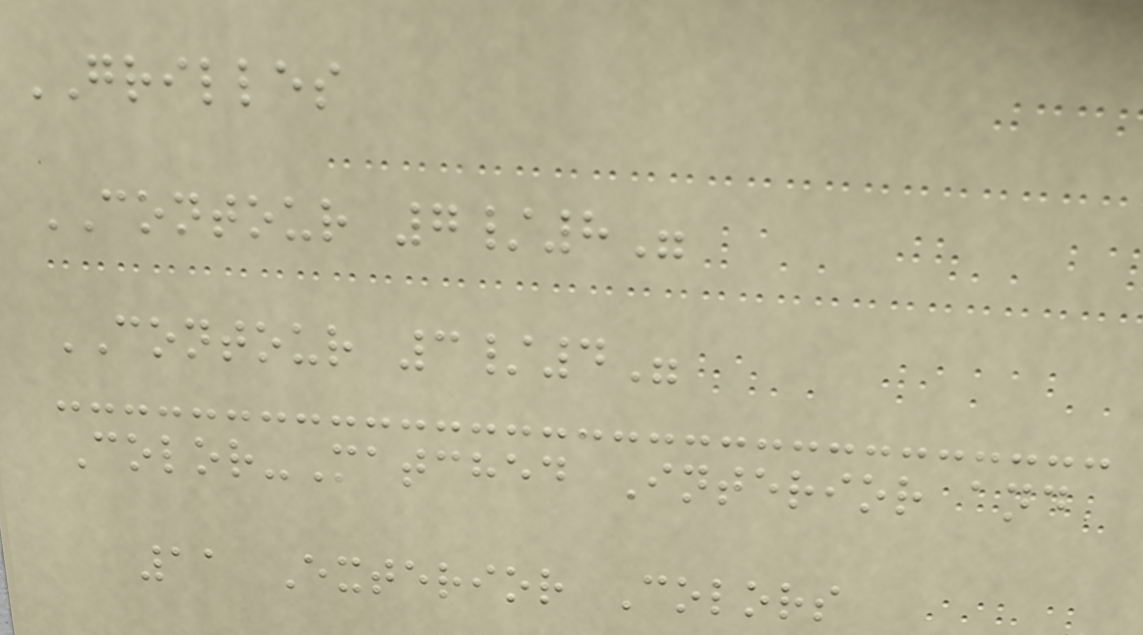GRILLES
CONTOUR 7/8"
CONTOUR 3/4"
Color-Matched Interior and
11 Exterior Colors
